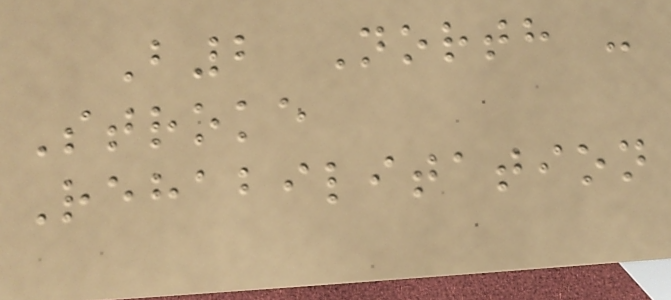B2 North -
Stroke
Rehabilitation
